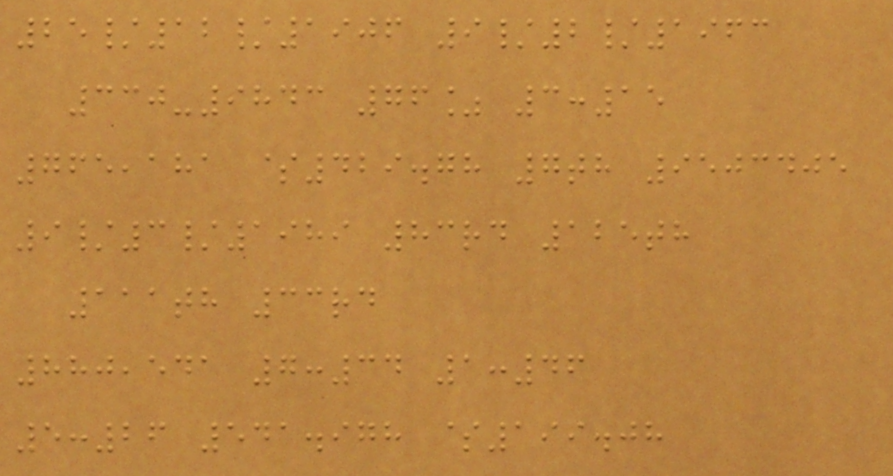25/12/1906 9/2/1963
330-9843 76% 3:15
765,181 $429.78 7th 9503405
9/3/1989 83rd 125th
111th 33rd
880,541 7:34 1:46
5:26 541.978 $199.08
